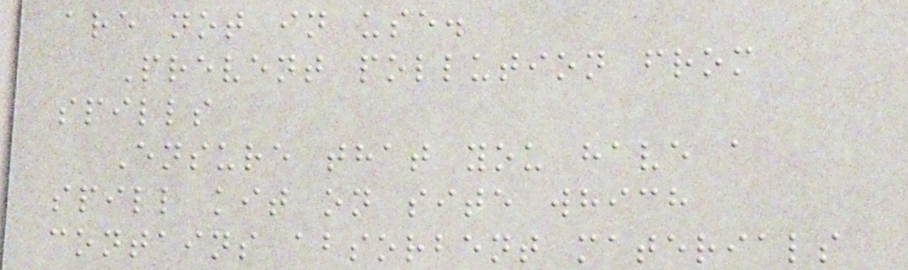are not in use.
Prevent pollution from
spills
Ensure that you have a
spill kit on site which
contains absorbent materials
